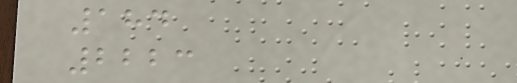184
2223
